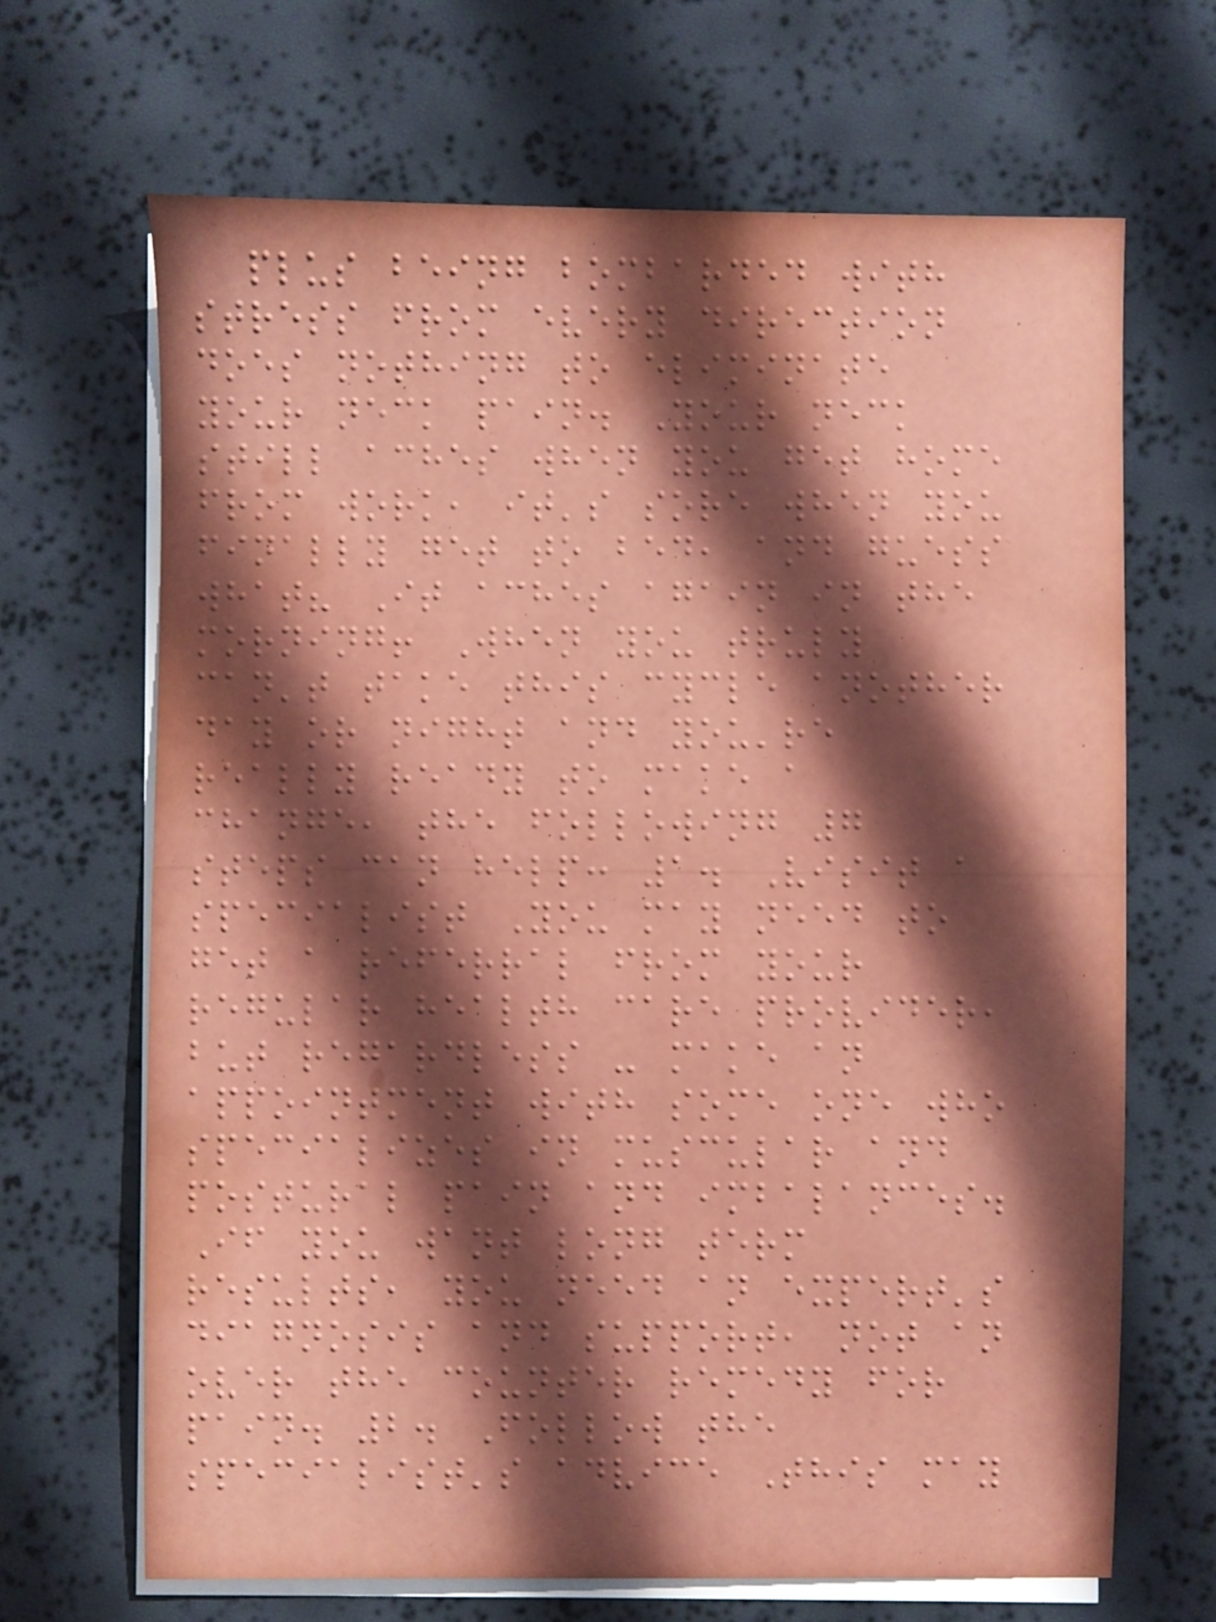plus being bombarded with
stress from every direction
does nothing to eliminate
your neck pain. Your neck
still aches when you get home
from work, it's sore when you
finally get to bed, and guess
what? It aches again in the
morning! When you truly
can't take this cycle another
day or night and you're
really ready to make a
change, the following 7
steps can help: 1. Visit a
specialist You may need to
get a referral from your
regular health care provider,
but regardless - make an
appointment with some one who
specializes in muscular and
postural pain and imbalances.
If you want long term
results, you need an expert's
diagnosis and support, not an
over the counter remedy for
pain. 2. Follow the
specialist's advice This may
